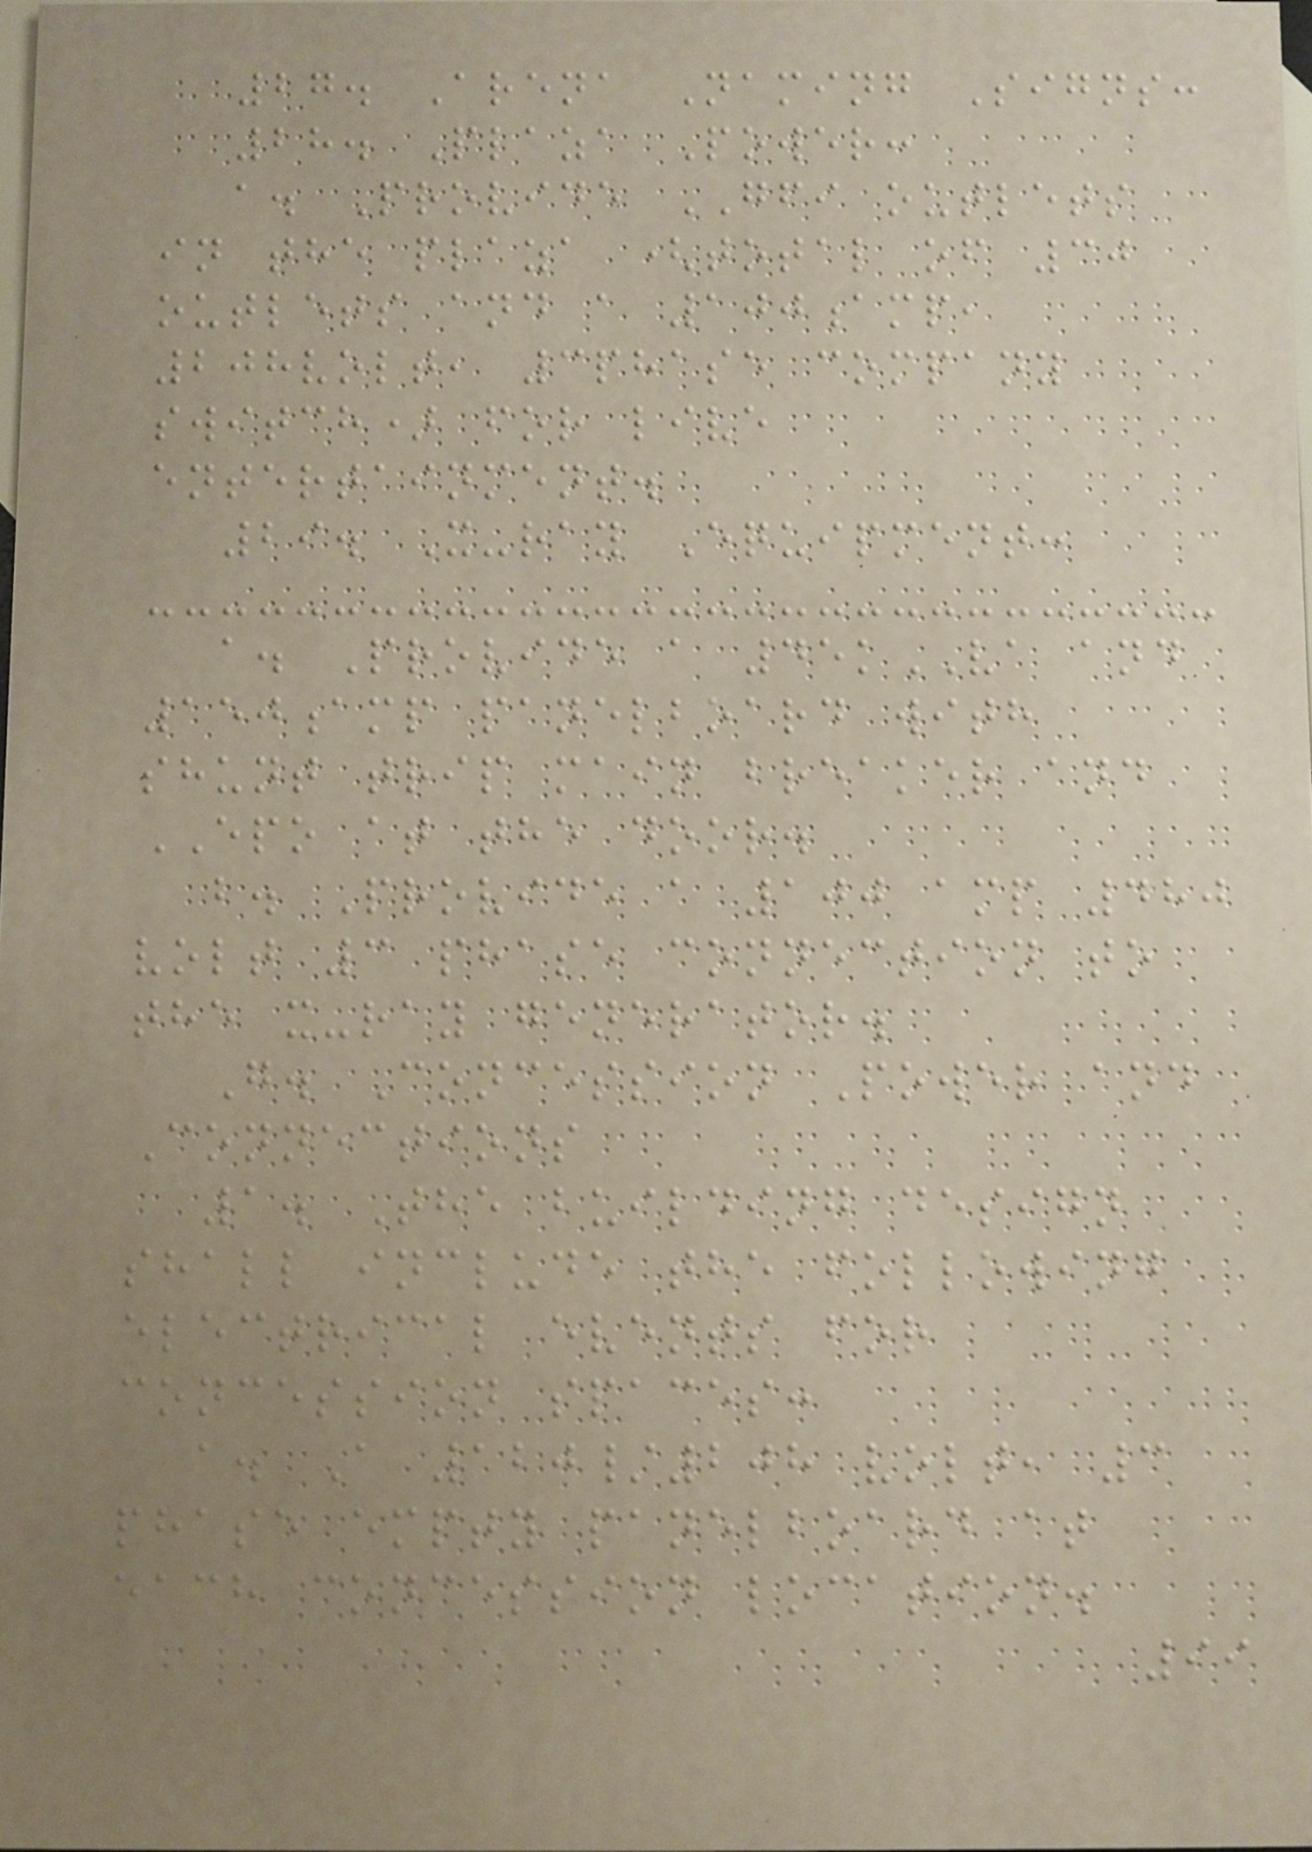27. Arena Naming Signs:
28. Plaza Power:
a. Provide GFI outlets
in the plaza (total of 30
outlets and a 100amp,
208volt, 3phase company
switch) for live
entertainment.
29. X-ray Equipment:
a. Provide a 45kVA and
150amp panelboard with
shunt trip main breaker and
EPO at the door.
b. Provide a 100 amp 480
volt 3 phase connection to
the x-ray generator.
G. Concession Power and
Connections
1. The building design
shall include the following
electrical events for
concession spaces:
a. A 120/208 volt, 3
phase empty panelboard at
each concession location.
99
